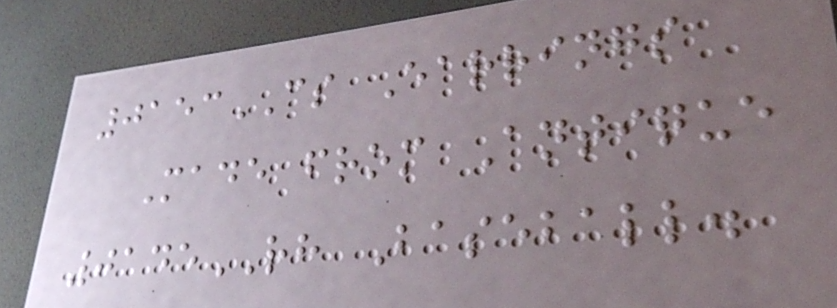0153CS Earrings
Made from Antique
0145RH Baseball.
